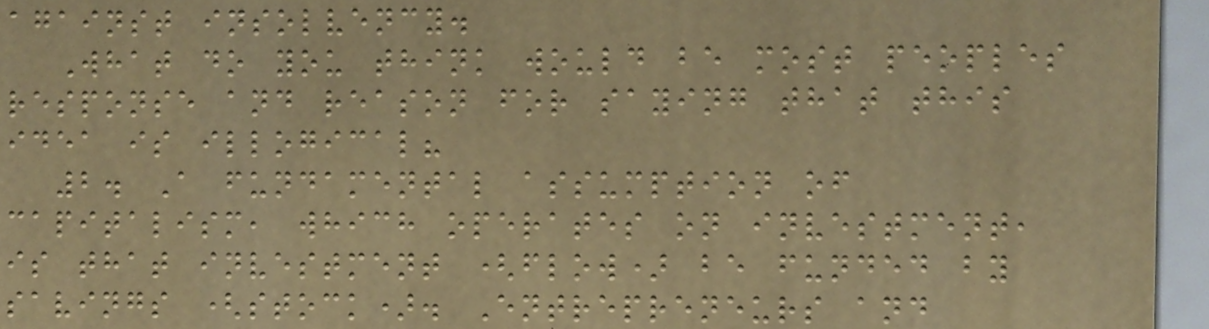against insolvency.
What do you think would be most peoples
response and reason for saying that this
idea is illogical?
2. A fundamental assumption of
capitalism, which operates on investment,
is that investment (flow) be funded by
savings (stock). Entrepreneurs and
